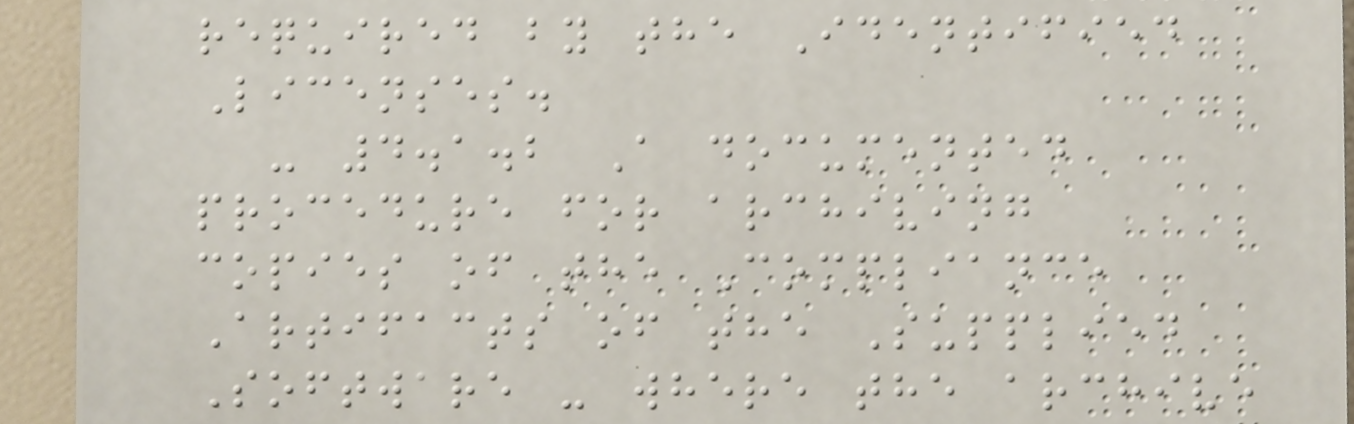required by the Identified
Licenses.
- 4.1.2 A documented
procedure for archiving
copies of the Compliance
Artifacts of the Supplied
Software - where the archive
